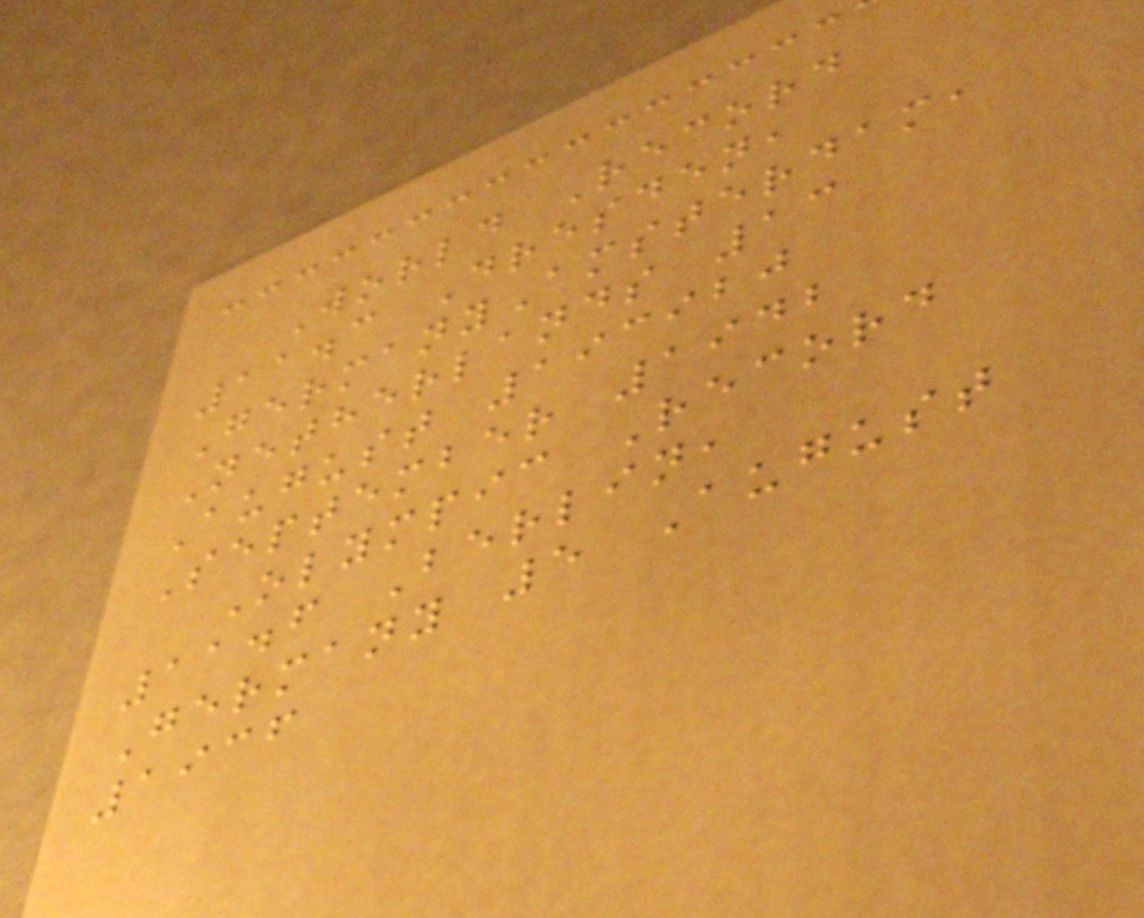World Record
11.3 Dresden,
GermanyAmsterdam,
Netherlands 13
August 193920
September 1942
Olympic Record
11.6 Berlin,
Germany 5 August
1936
